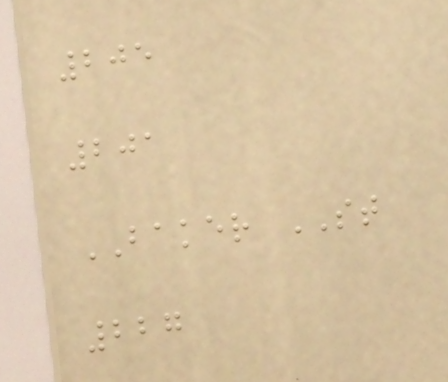205
201
BAKER ST
227
